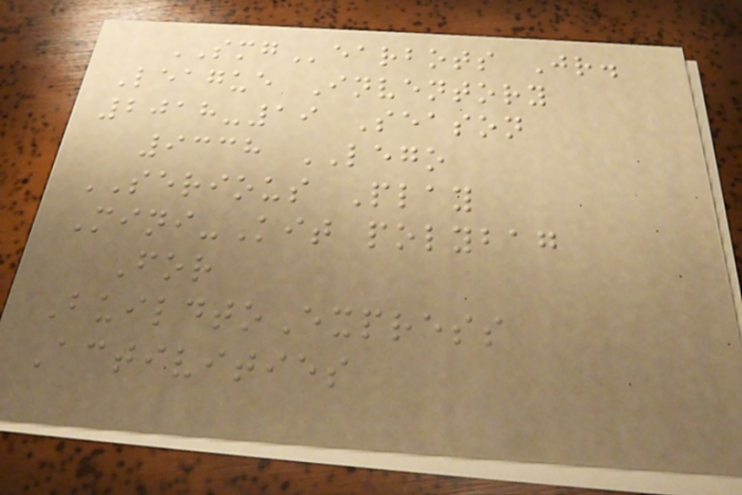SMGearbots Jr.
League Inventory
2018-19 Season
9338 LEGO
SERIOUS Play
Mini-Kit polybag
For
BuildtoExpress
Activities
